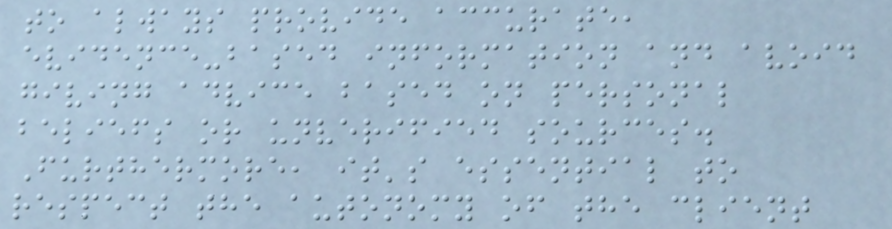to always provide accurate,
evidence-based information and avoid
giving advice based on personal
beliefs or unverified sources.
Furthermore, it's essential to
respect the autonomy of the client
